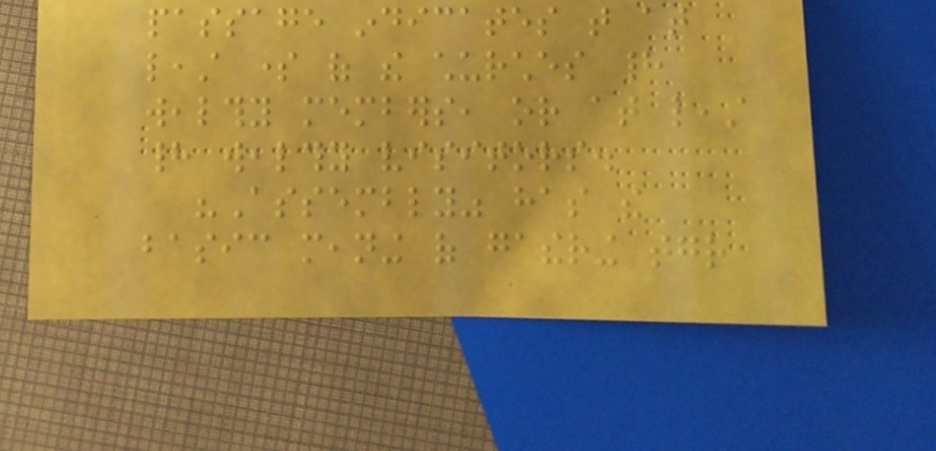passage indicates that at
least some of the churches had
wealthy members, or at least
had wealthy visitors.
"Assembly" has the
basic meaning of gathering together
